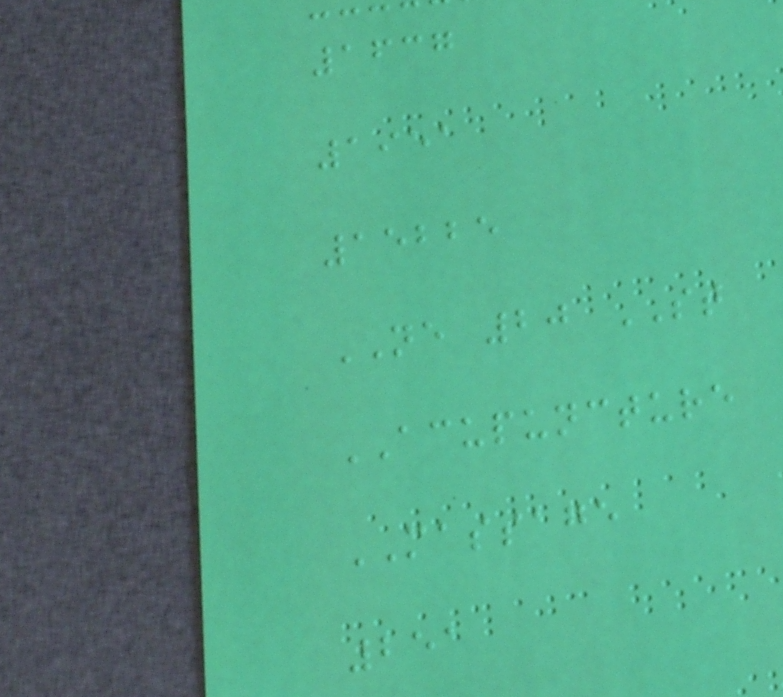1637
1951
15225
NE 20 ST
ACUPUNCTURE
MASSAGE
251
